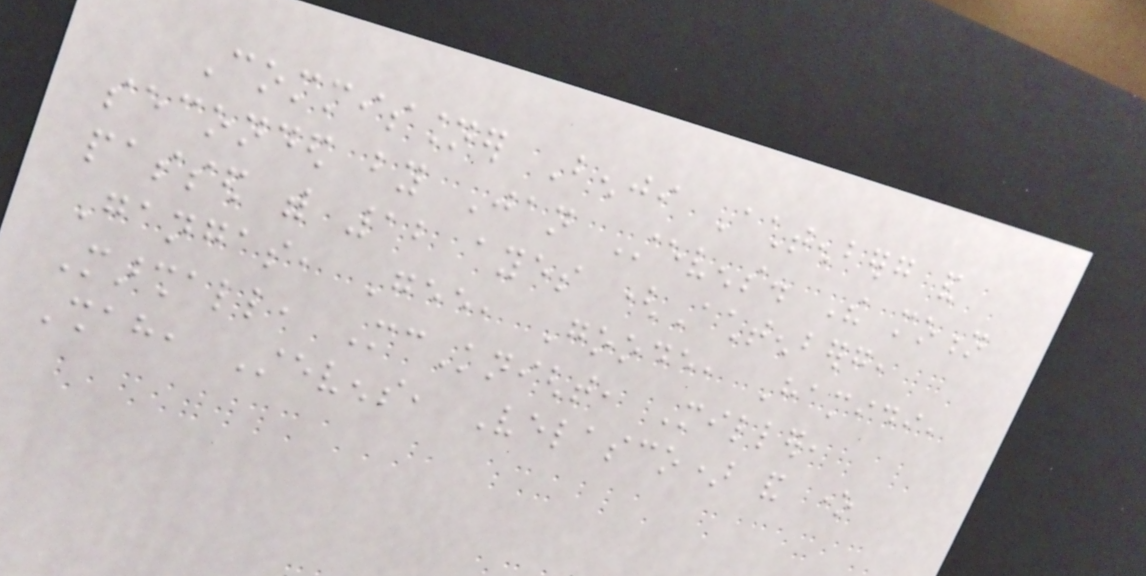Commissioner Benji Achtenberg and
seconded by Jan Stevens. The motion
passed with 12 ayes (Achtenberg,
Gangas, Gee, Goode, Hamidi,
Marshall, McKnight, Miller,
Shah, Stevens, Velasco) and one
